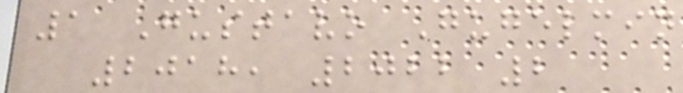1 Gustavo Gugelmin
2018, 2022 2
